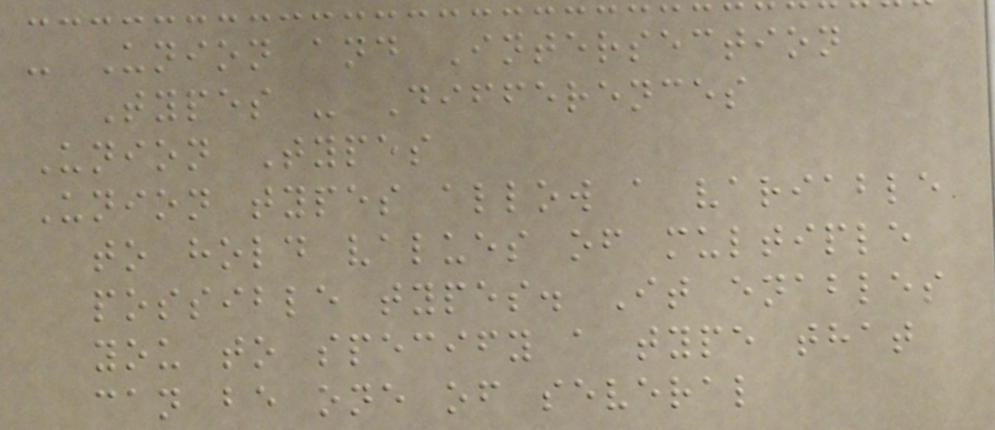- Union and Intersection
Types - Differences
Union Types
Union types allow a variable
to hold values of multiple
possible types. It enables
you to specify a type that
can be one of several
